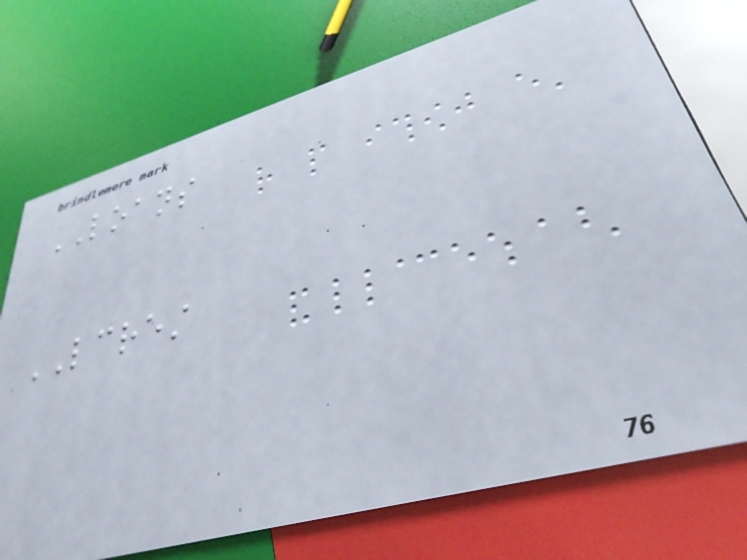LOANS
LCREST
